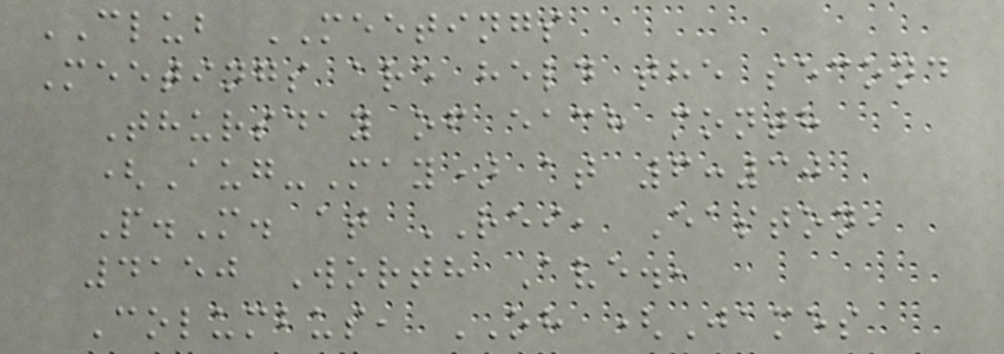CLUB MEETINGS
Meetings are held the second
Thursday of each month
(Aug-May) at 6:30
P.M. at REI, Easton,
4150 Worth Ave.,
Columbus, OH (James
